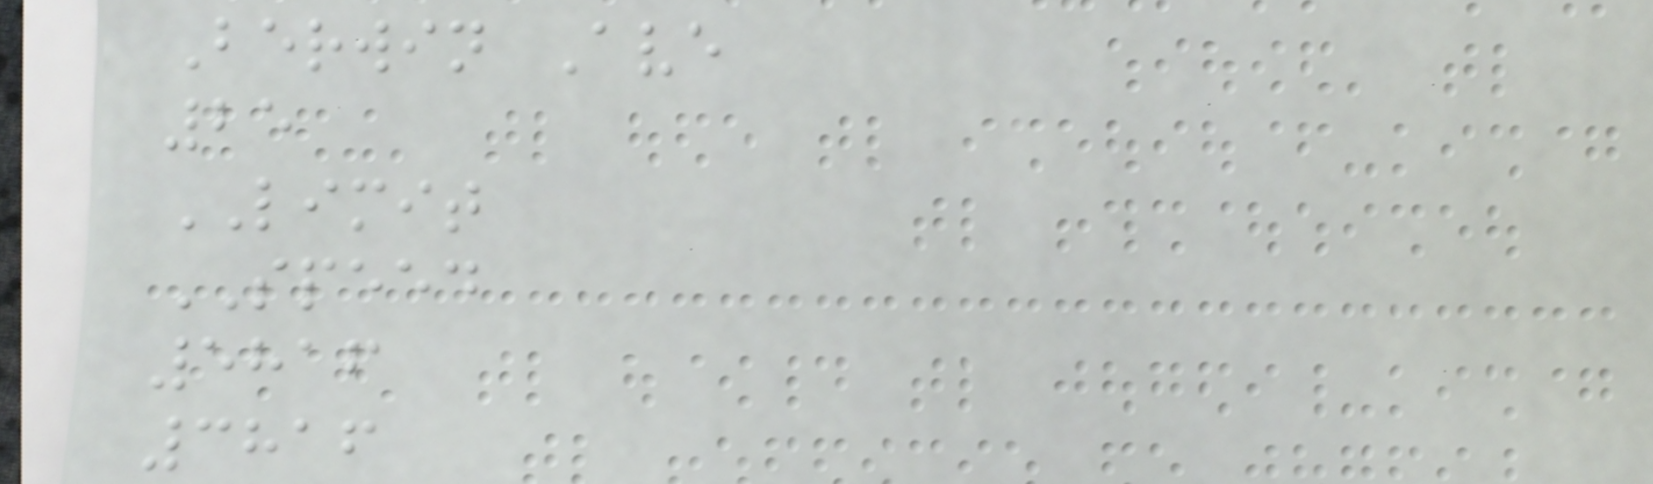Berwin Ave
25
LIMIT
SPEED
5816
3816
